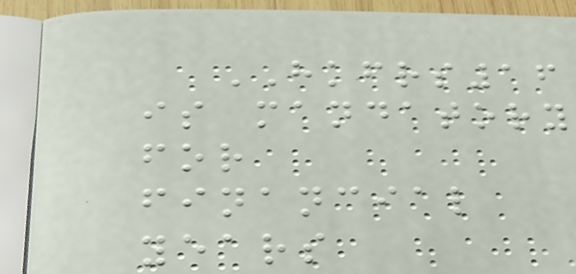HKFRS16
is mandatory
for
financial
years
